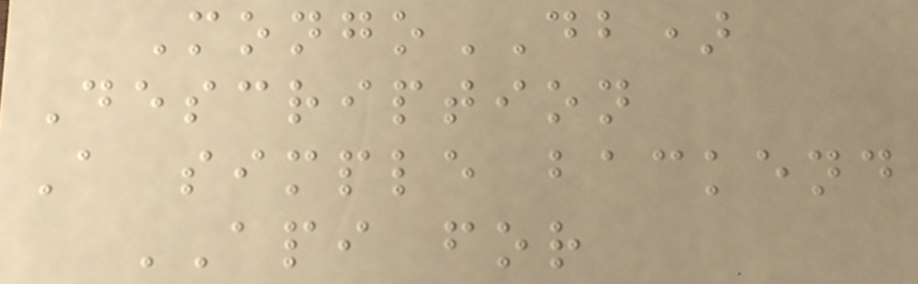MongoDB)
Description
A simple backend
API for
